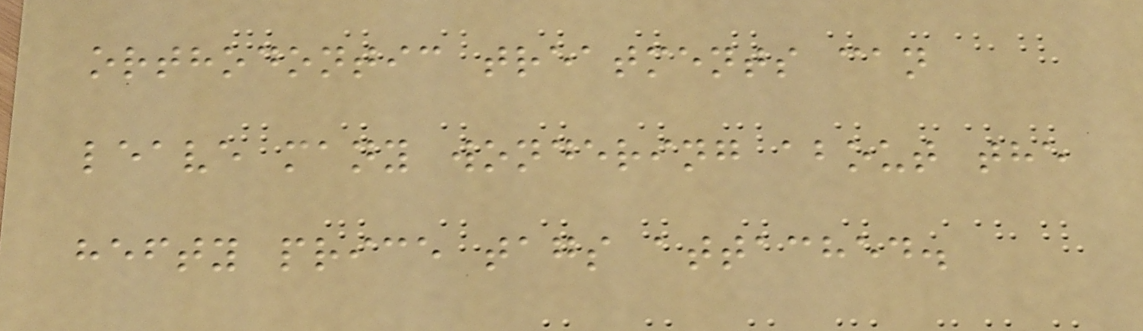orthodontic treatments can
leave many wondering about the
hefty price tags attached.
